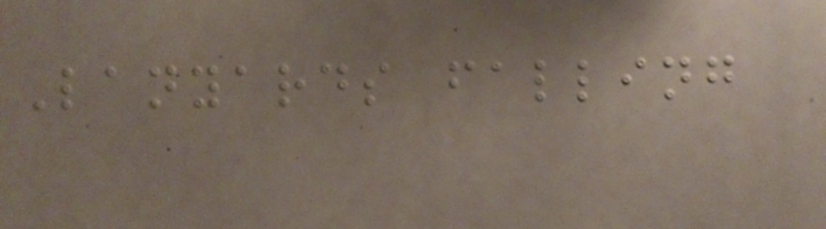Lanyards falling
